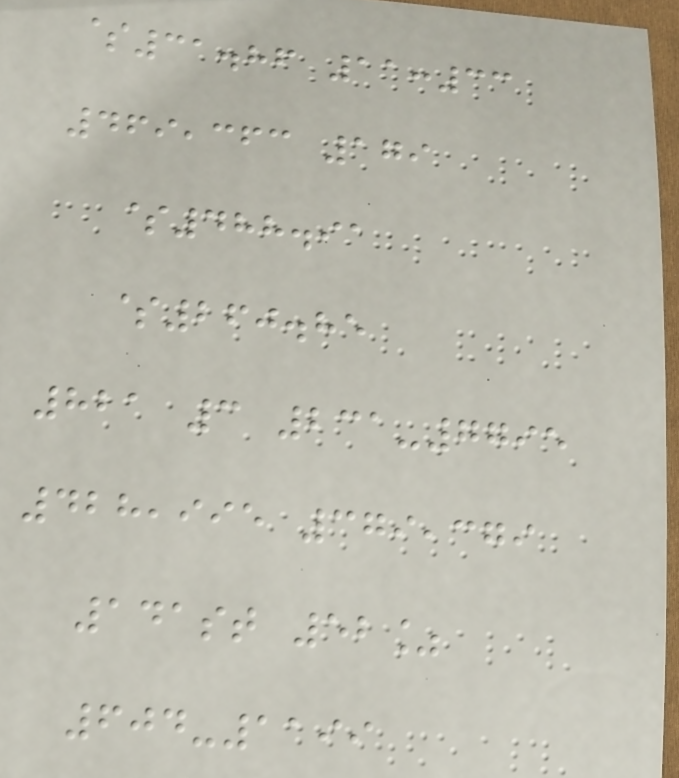$31.86 11:33
469,363 179
$488.91
$260.85
821 3 231-7795
428,995 379,379
141st 52%
604-1199
